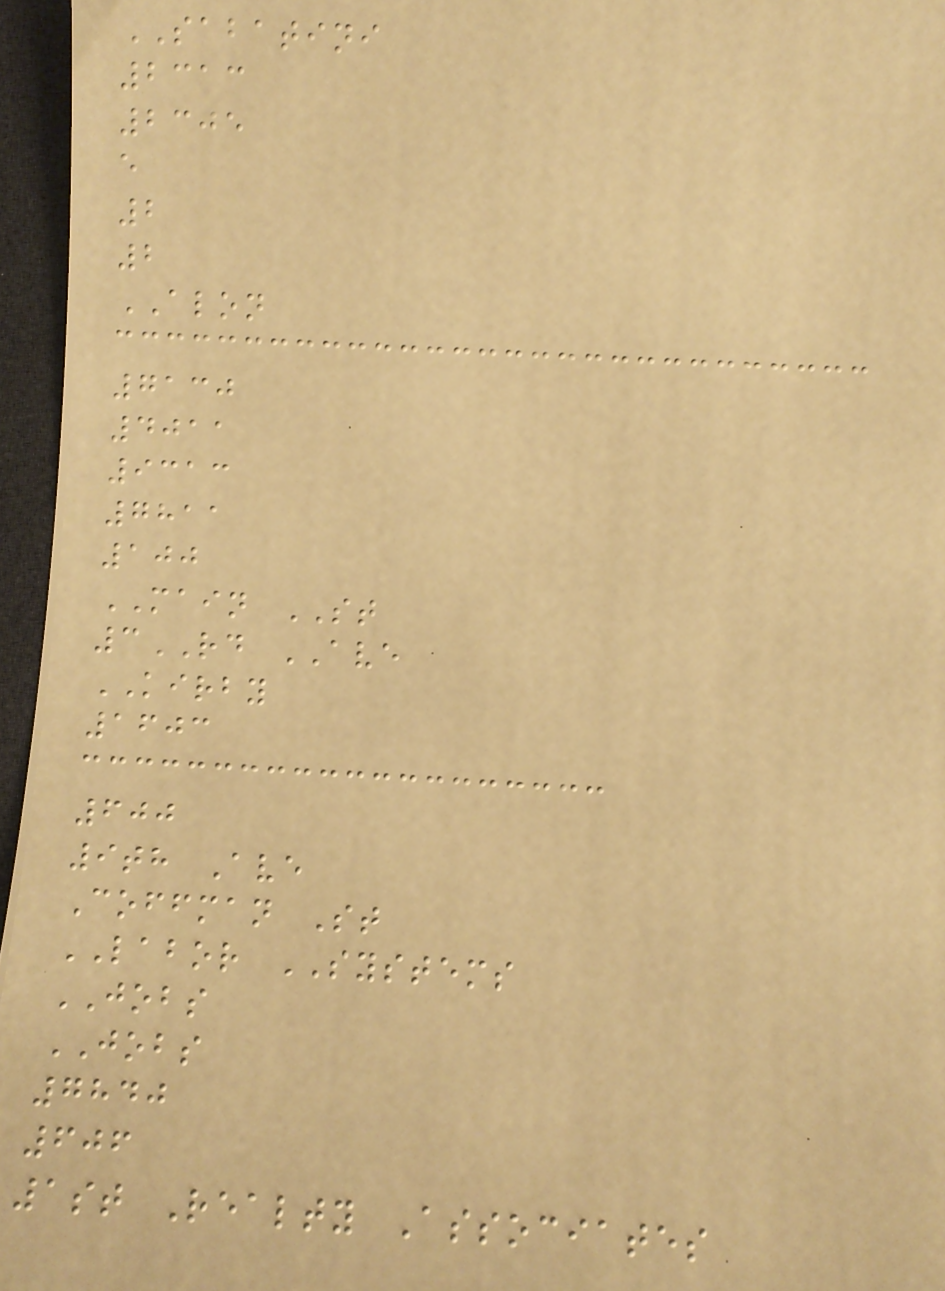SABATINI
2313
2305
e
2
2
ALON
7130
4011
9313
7811
100
MAIN ST
3RD AVE
KIRBY
1603
600
9th Ave
Coffman St
LABOR SYSTEMS
JOBS
JOBS
7840
606
1st Realty Associates
